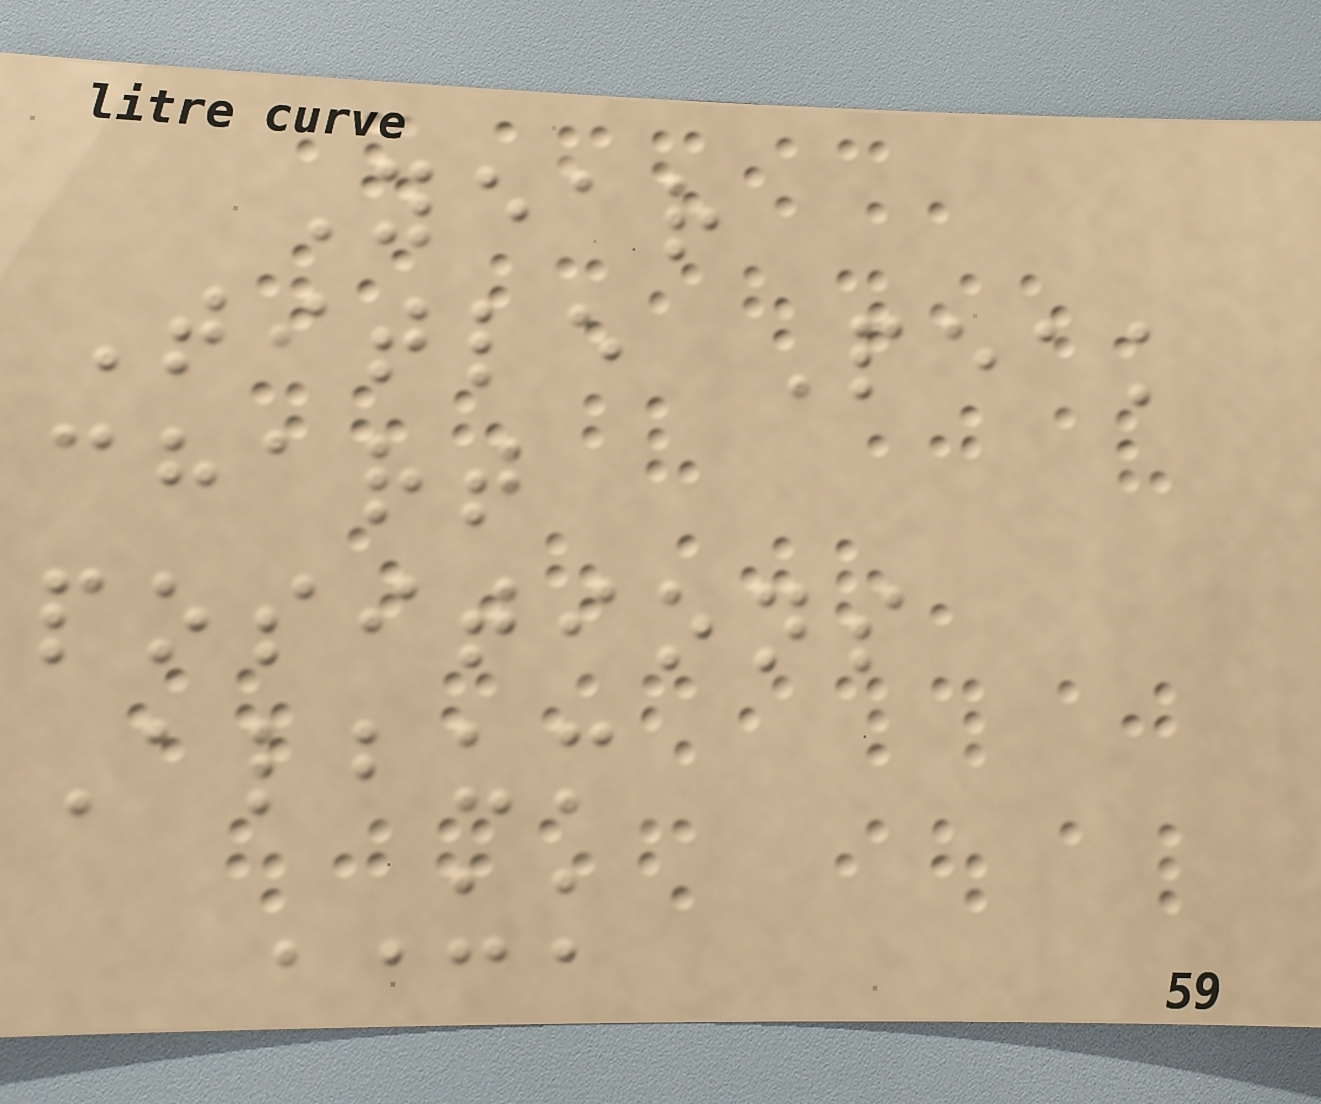Year
Title Peak
chart
positions
Album
UK
